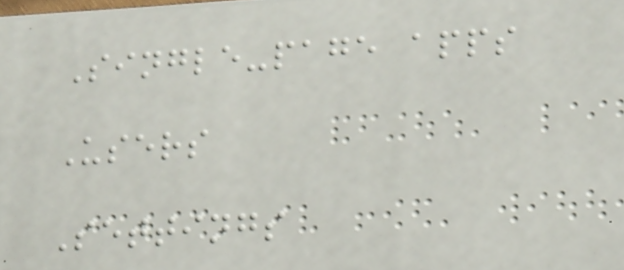Single-page apps
Users
Settings
